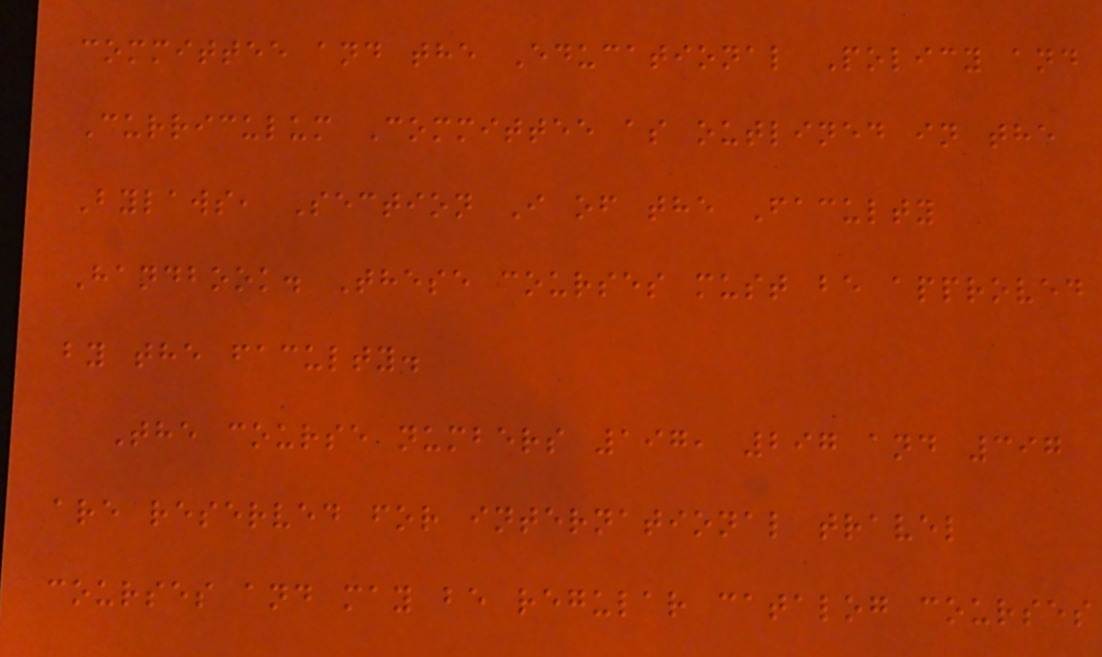committee and the Educational Policy and
Curriculum Committee as outlined in the
Bylaws, Section I of the Faculty
Handbook. These courses must be approved
by the faculty.
The course numbers 197, 297 and 397
are reserved for international travel
courses and may be regular catalog courses
